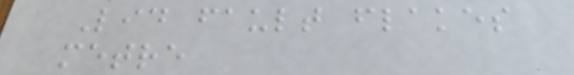Lid fault flakes
metre
